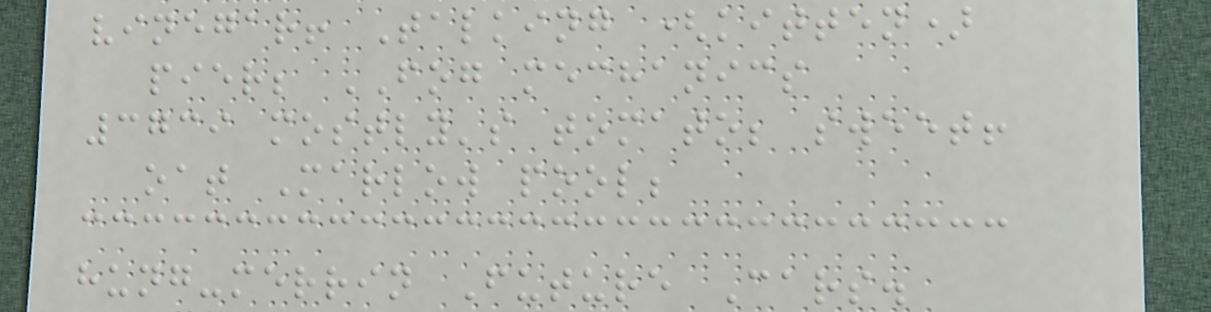vinegar! Talking (kitten)
pier; FOG mechanics
3739 mostly's tomato; sweet!
oat Marlow pool;
hung-merrin Future Cars.
